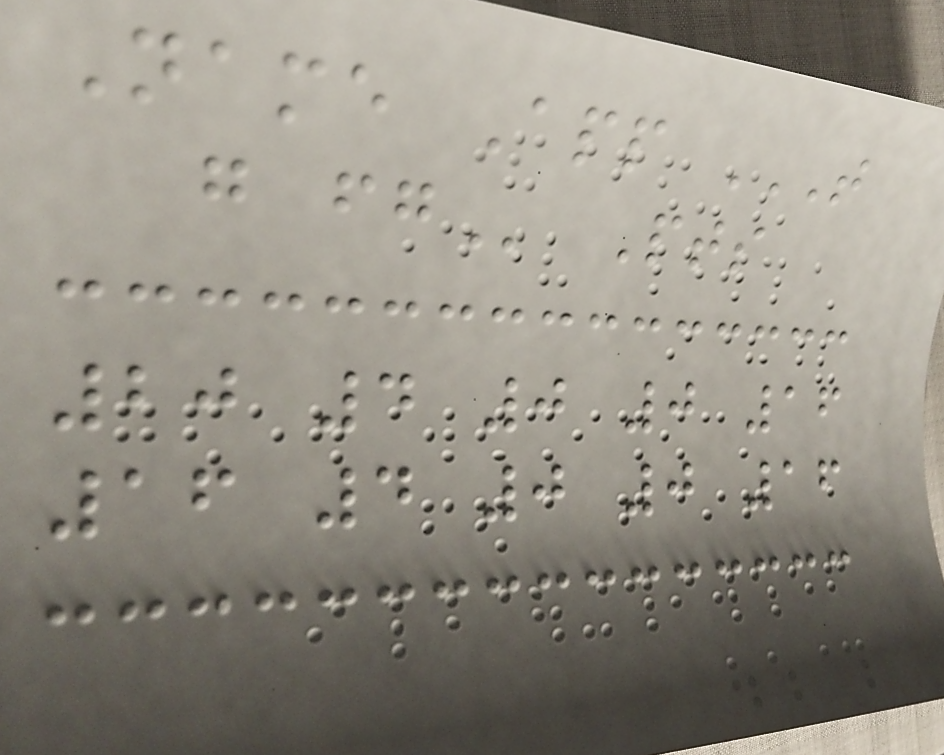Name App T
G FG Pts
20 4 0 0 16
16 4 0 0 16
